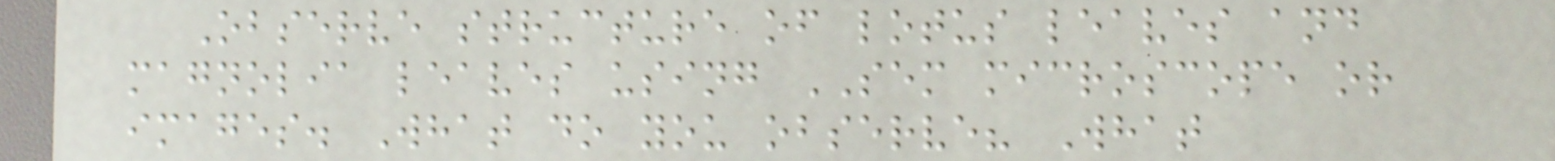Observe structure of lotus leaves and
magnolia leaves using SEM microscope or
images. What do you observe? What
